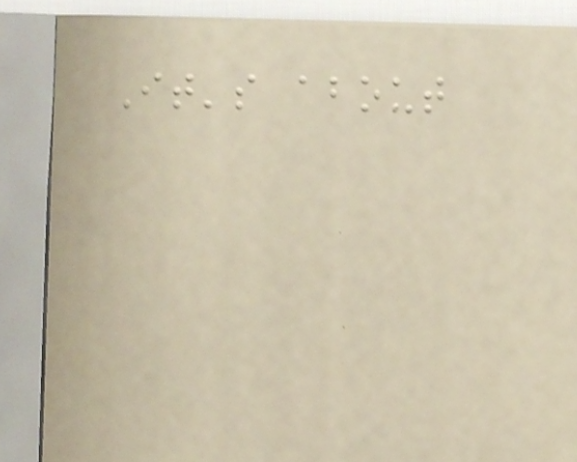It's about
